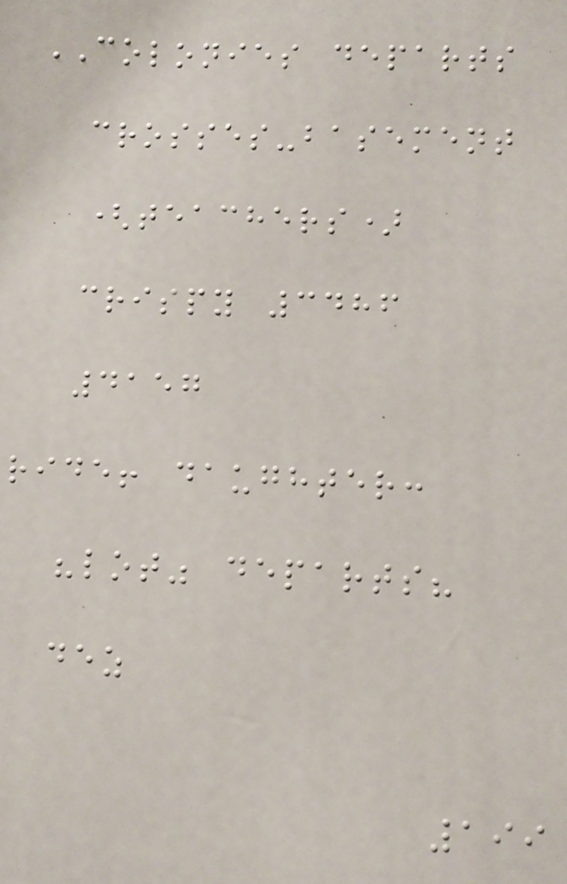COLONIES departs
crosses-basement
(teachers)
crispy 3486
4157
ride! daughter:
"lot" departs?
dez
199
